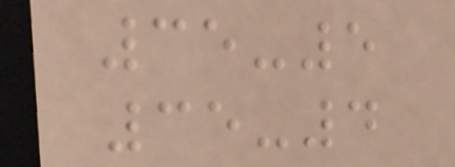35-5
35-4
